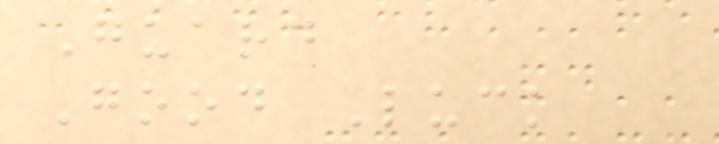Guard
Good Luck
